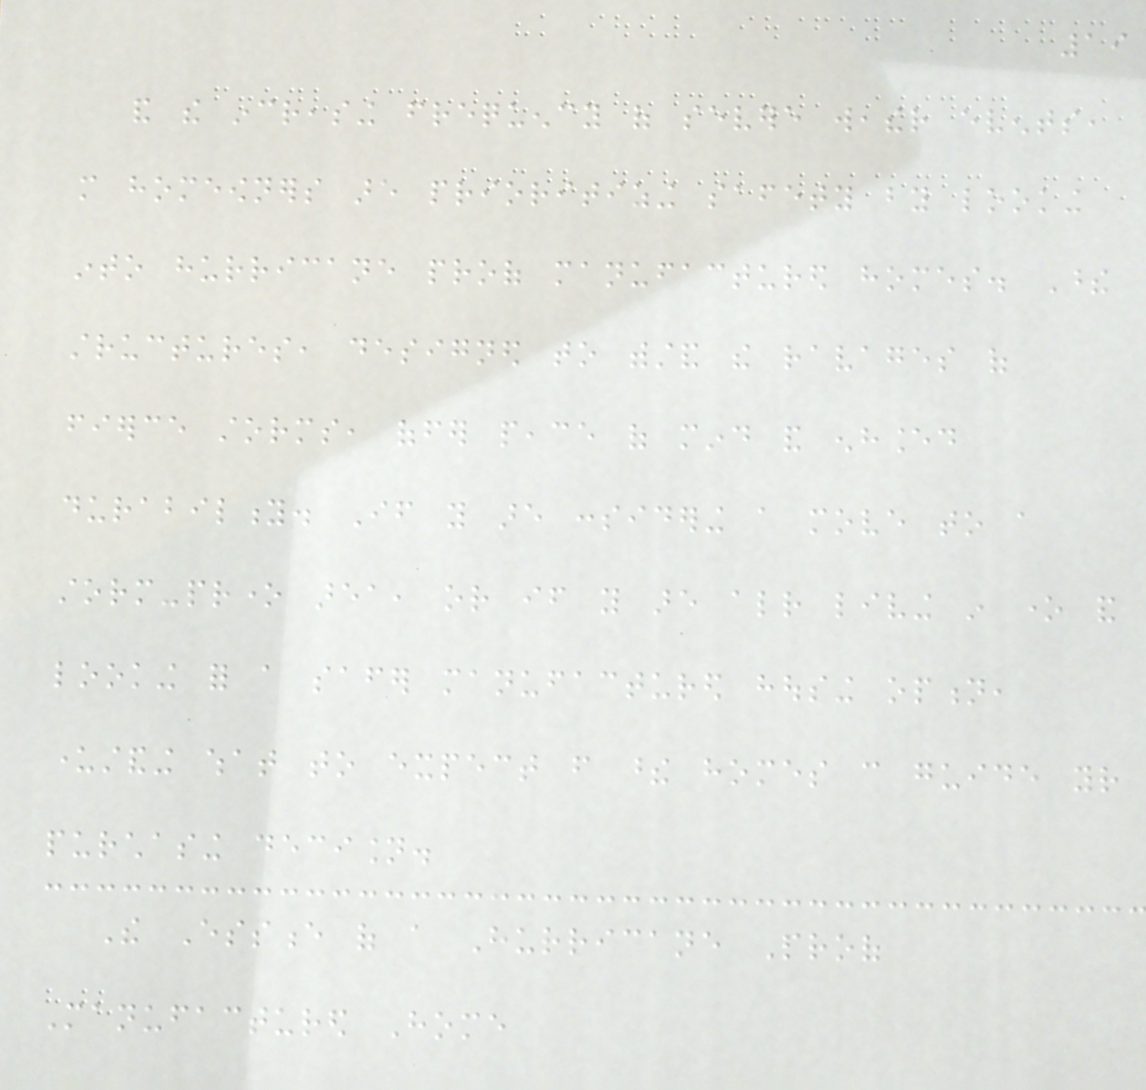19
and the increasing frequency of severe weather events,
more homeowners are prioritizing safety by looking
into hurricane proof manufactured homes. These
structures, designed to withstand the ravages of
fierce storms, offer peace of mind and enhanced
durability. If you are considering a move to a
storm-prone area, or if you are already living in one and
looking for a safer manufactured housing option,
understanding what to expect from these homes can guide your
purchasing decision.
The Essence of a Hurricane Proof
Manufactured Home
